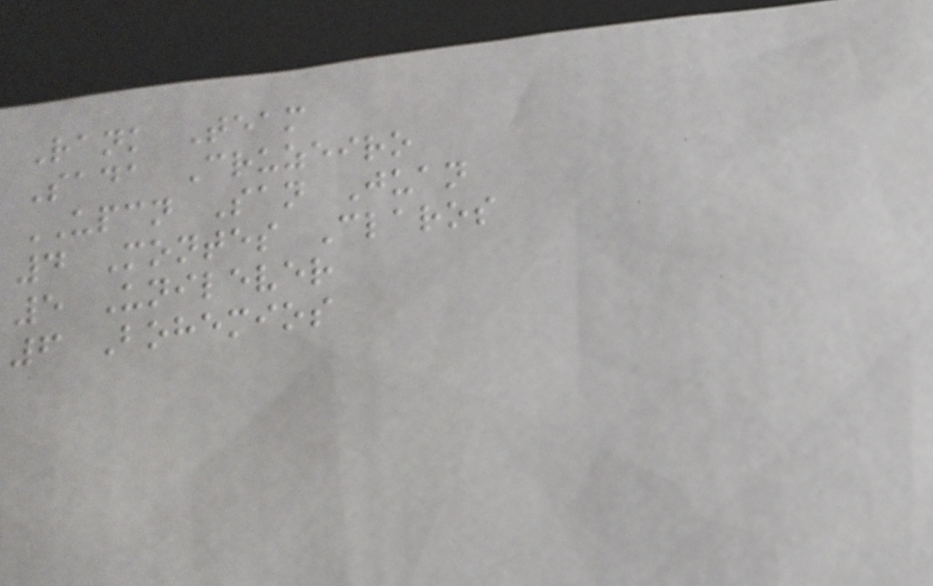Rank Team
Sada Cruzeiro
UPCN San Juan
4 Montes Claros
5 Unilever
6 Bohemios
